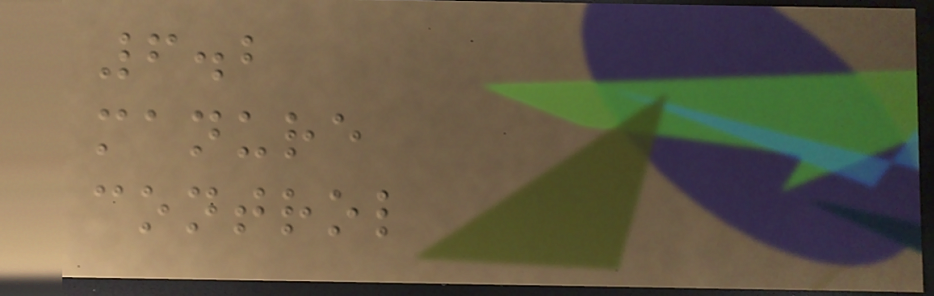6.2
manure
control
